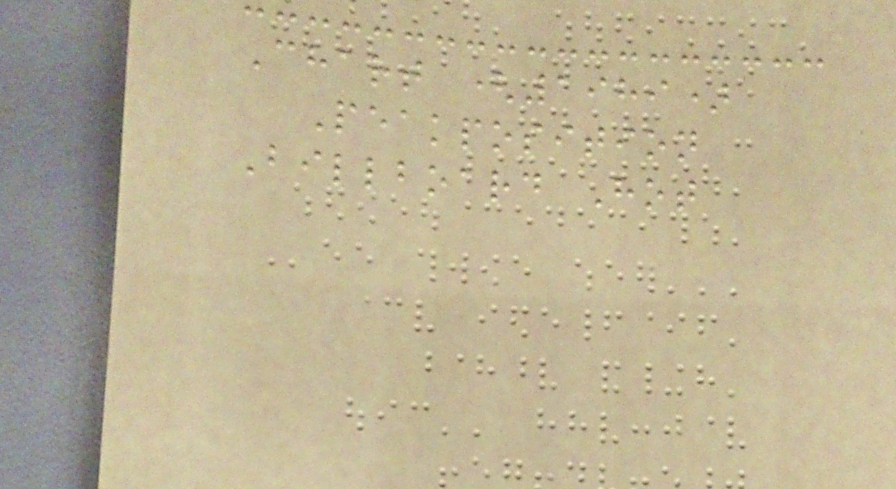Chart (1989)
Peakposition
Billboard Hot
